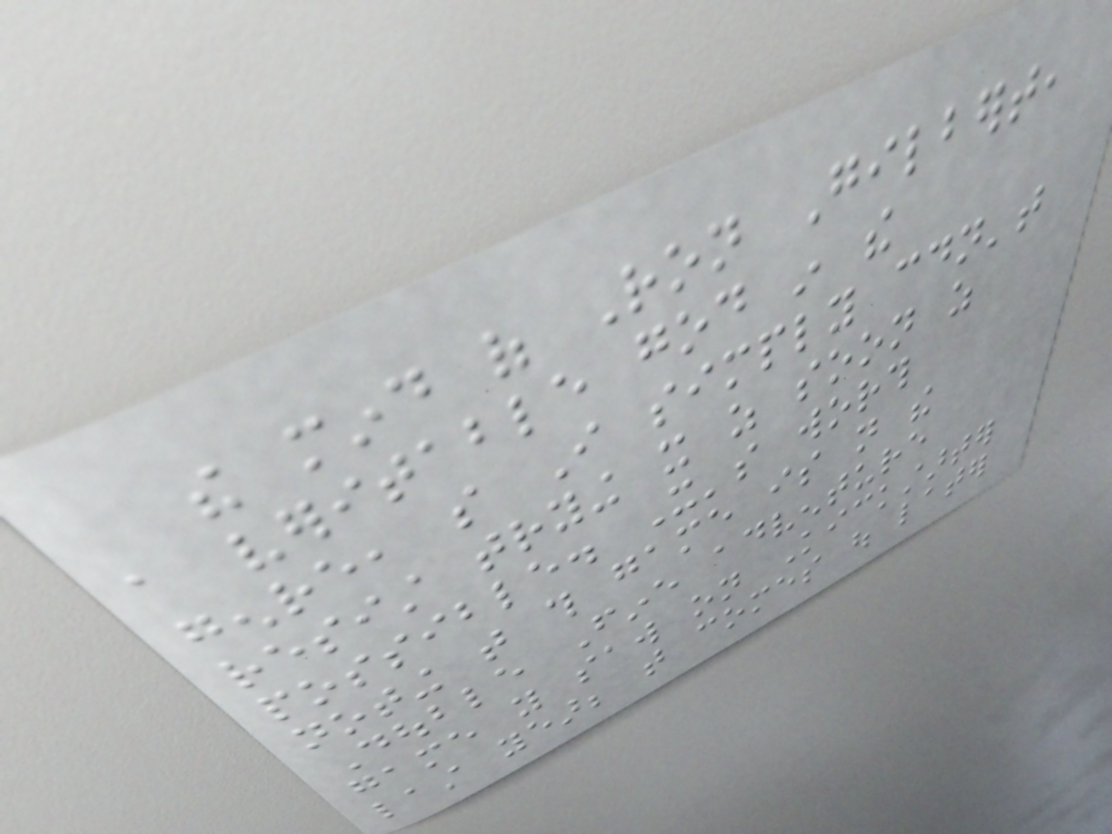the mind of Ron Gilbert,
a veritable god in the
genre, so I simply couldn't
resist trying it as soon as
possible. It's worth
noting that this game is not the
Double Fine adventure
game you saw on Kickstarter
last year; that comes out later
